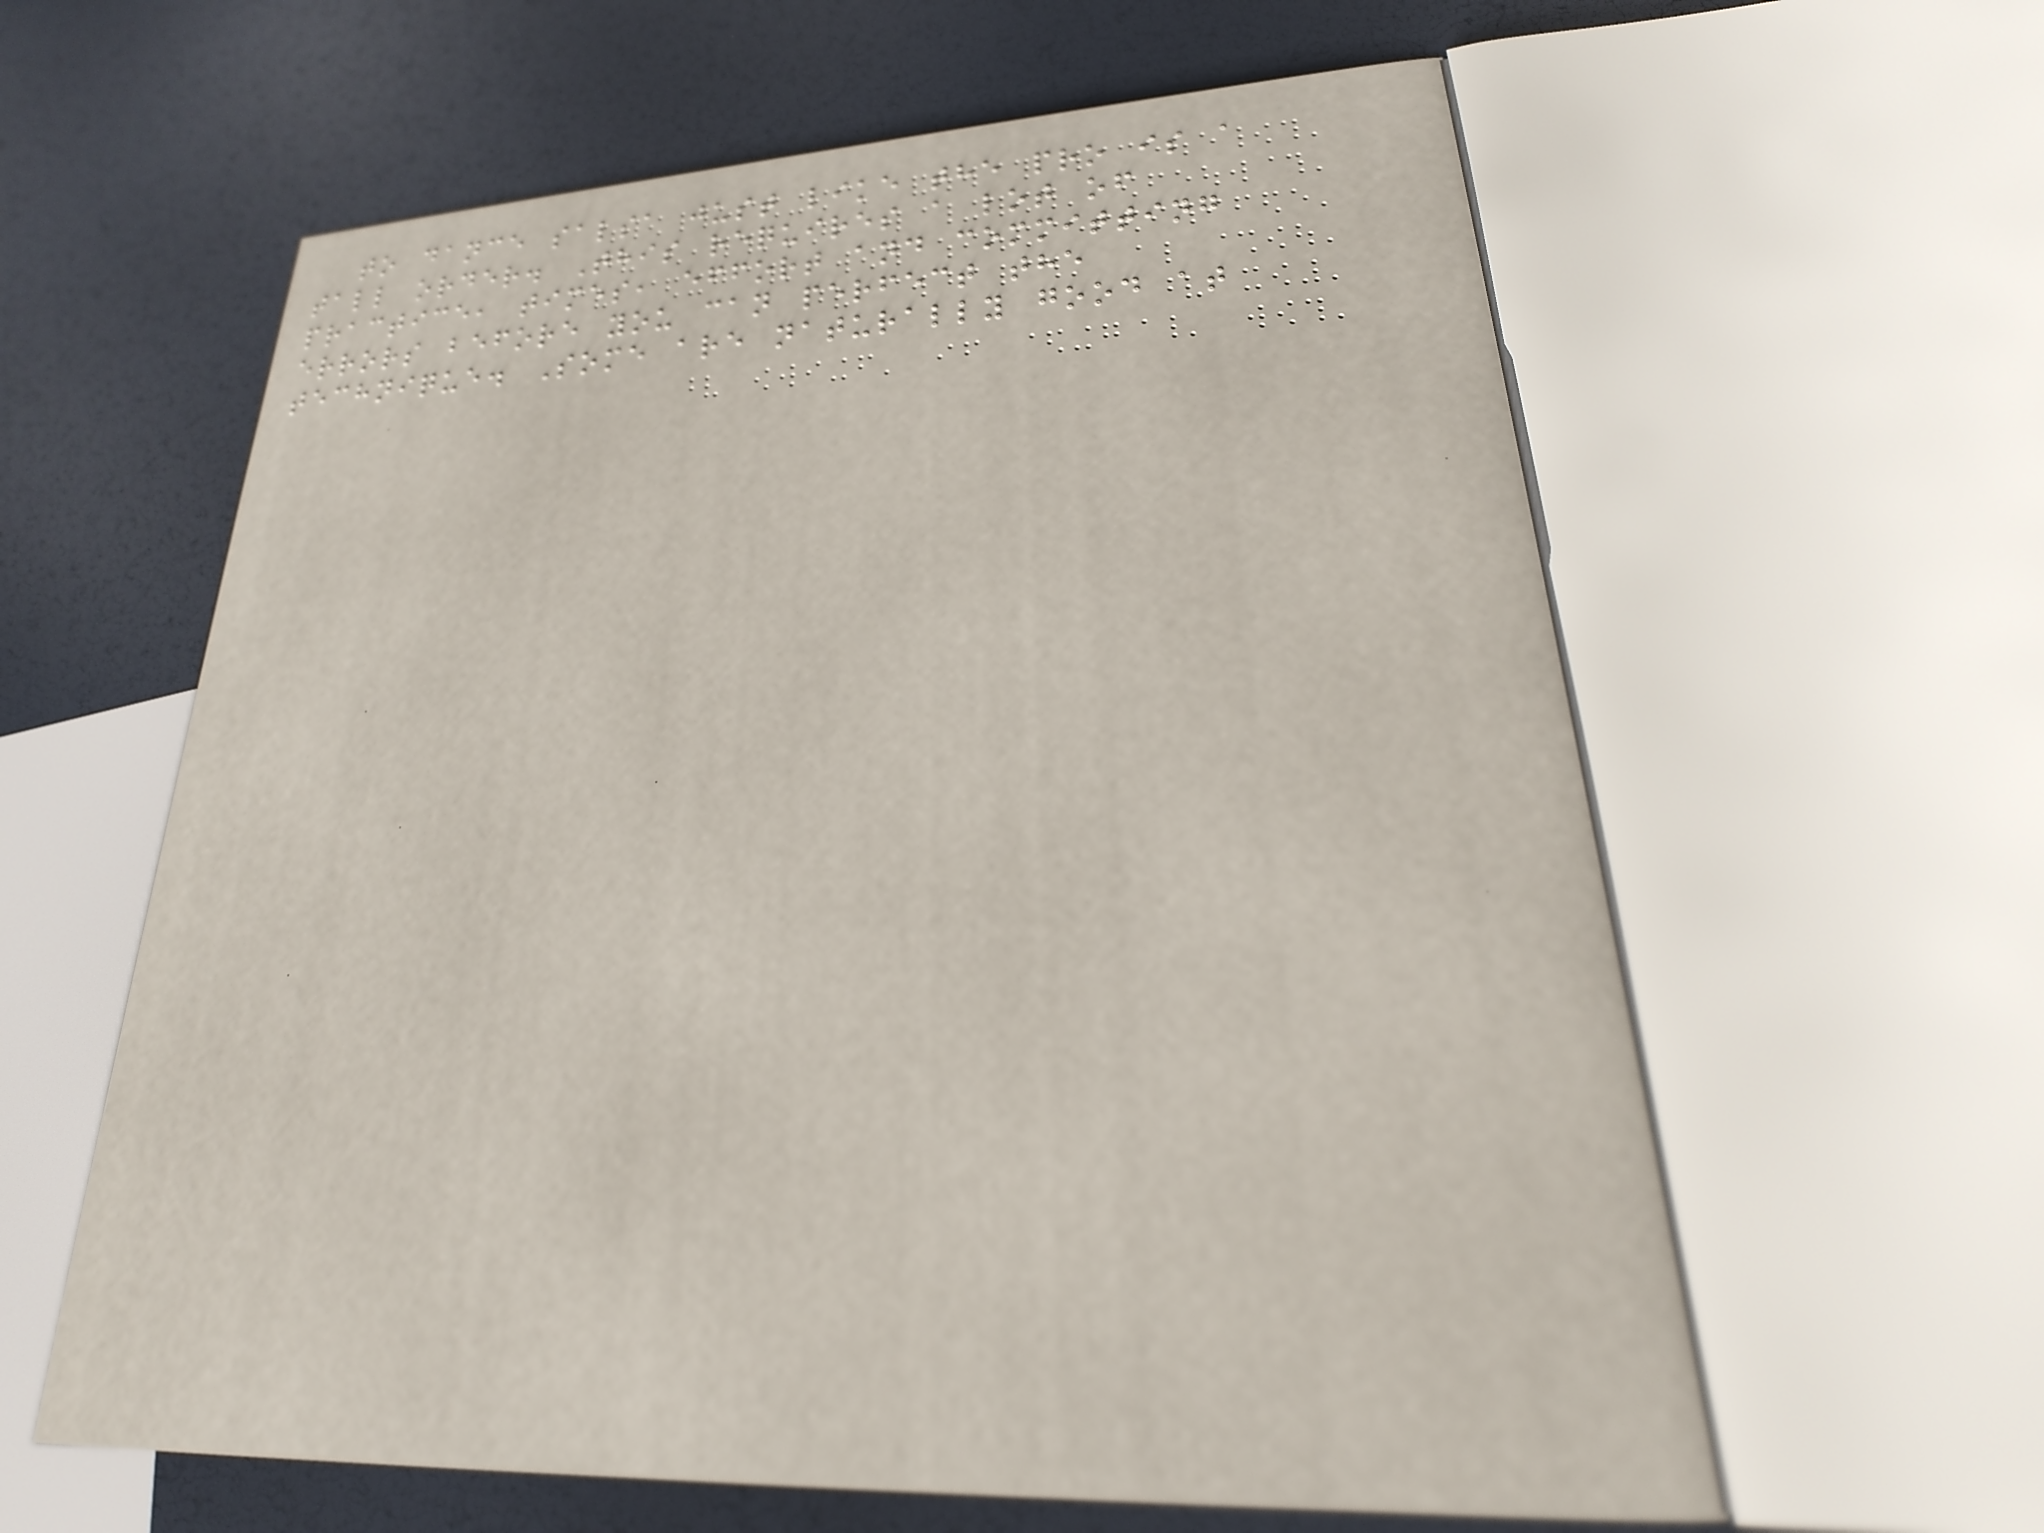to dance salsa just like the pro is a
tall order. This requires a lot of
practice, times, effort and committing
errors before you can perfect the
technique. Some are naturally good at
